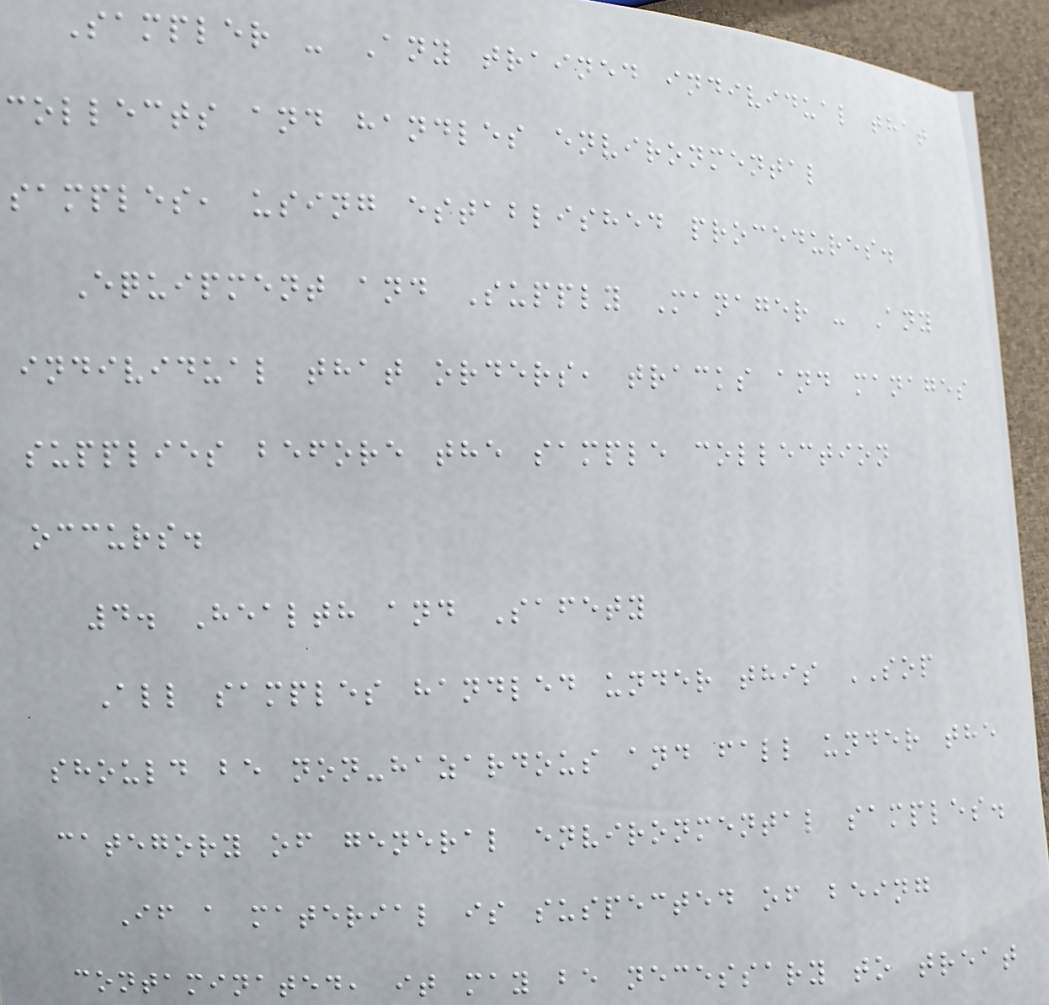Sampler - Any trained individual that
collects and handles environmental
samples, using established procedures.
Equipment and Supply Manager - Any
individual that orders, tracks and manages
supplies before the sample collection
occurs.
4. Health and Safety
All samples handled under this SOP
should be non-hazardous and fall under the
category of general environmental samples.
If a material is suspected of being
contaminated, it may be necessary to treat
